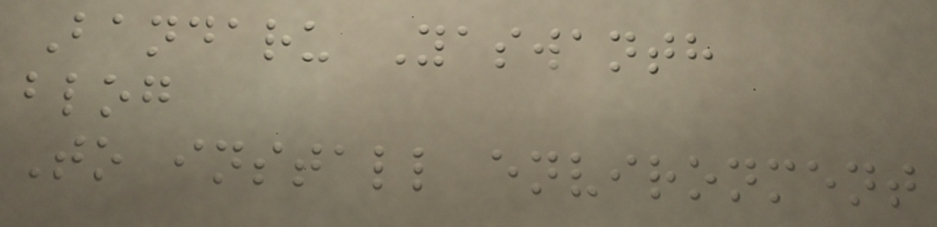Bandaru Yaswanth
blog
To install environment
